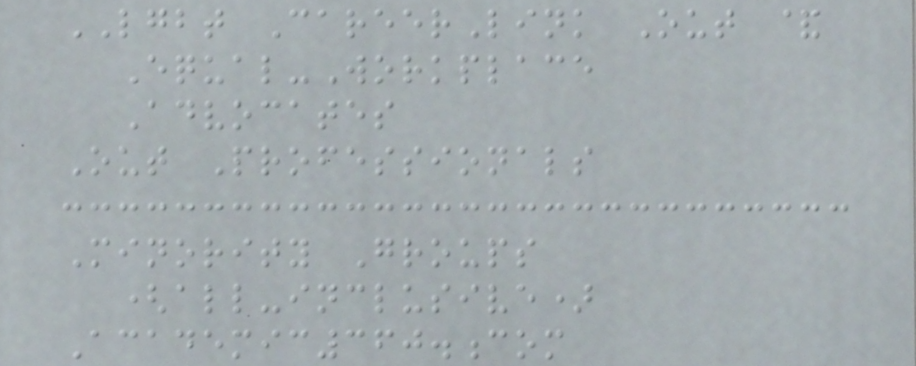LGBT CareerLink Out &
Equal-Workplace
Advocates
Out Professionals
Minority Groups
(all-inclusive)
Academic360.com
